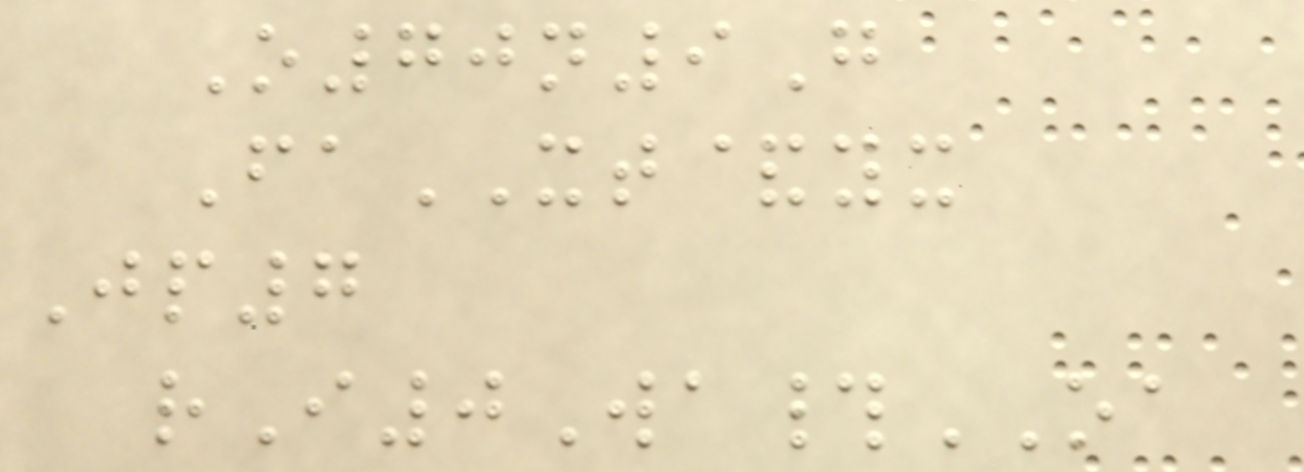O70n9G
FaXT&yx
Jp7
rI0Wa#OA
